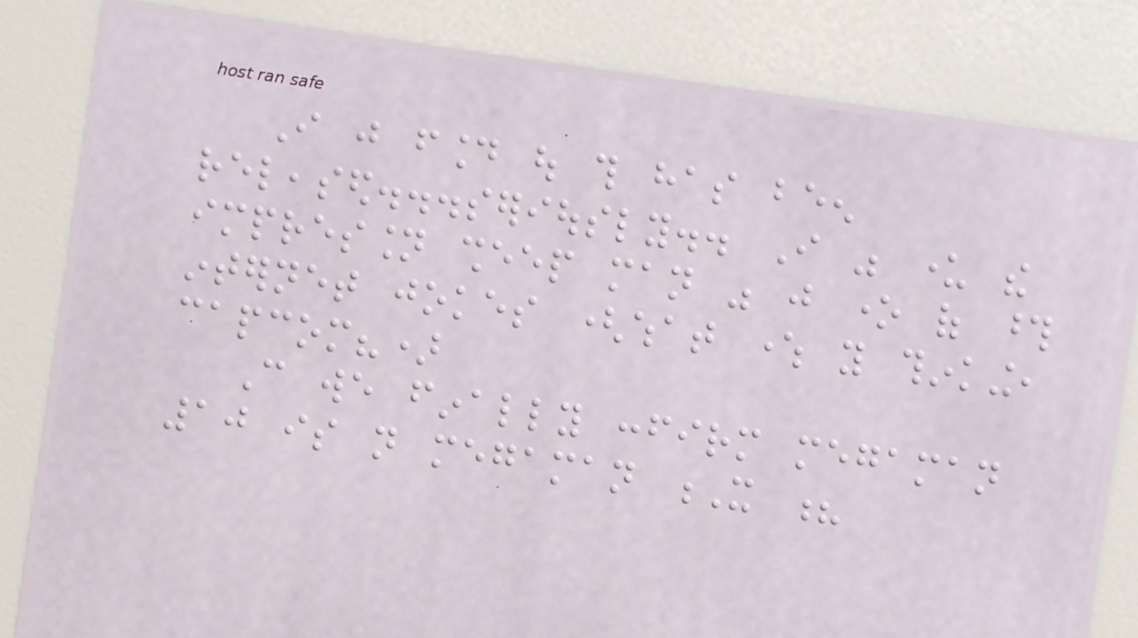I just found out this has been
released...seriously.. I was under the
impression sheep man was just one of those
internet jokes (what where you thinking,
capcom?)
Can we finally confirm megaman
10 is not megaman X ?
